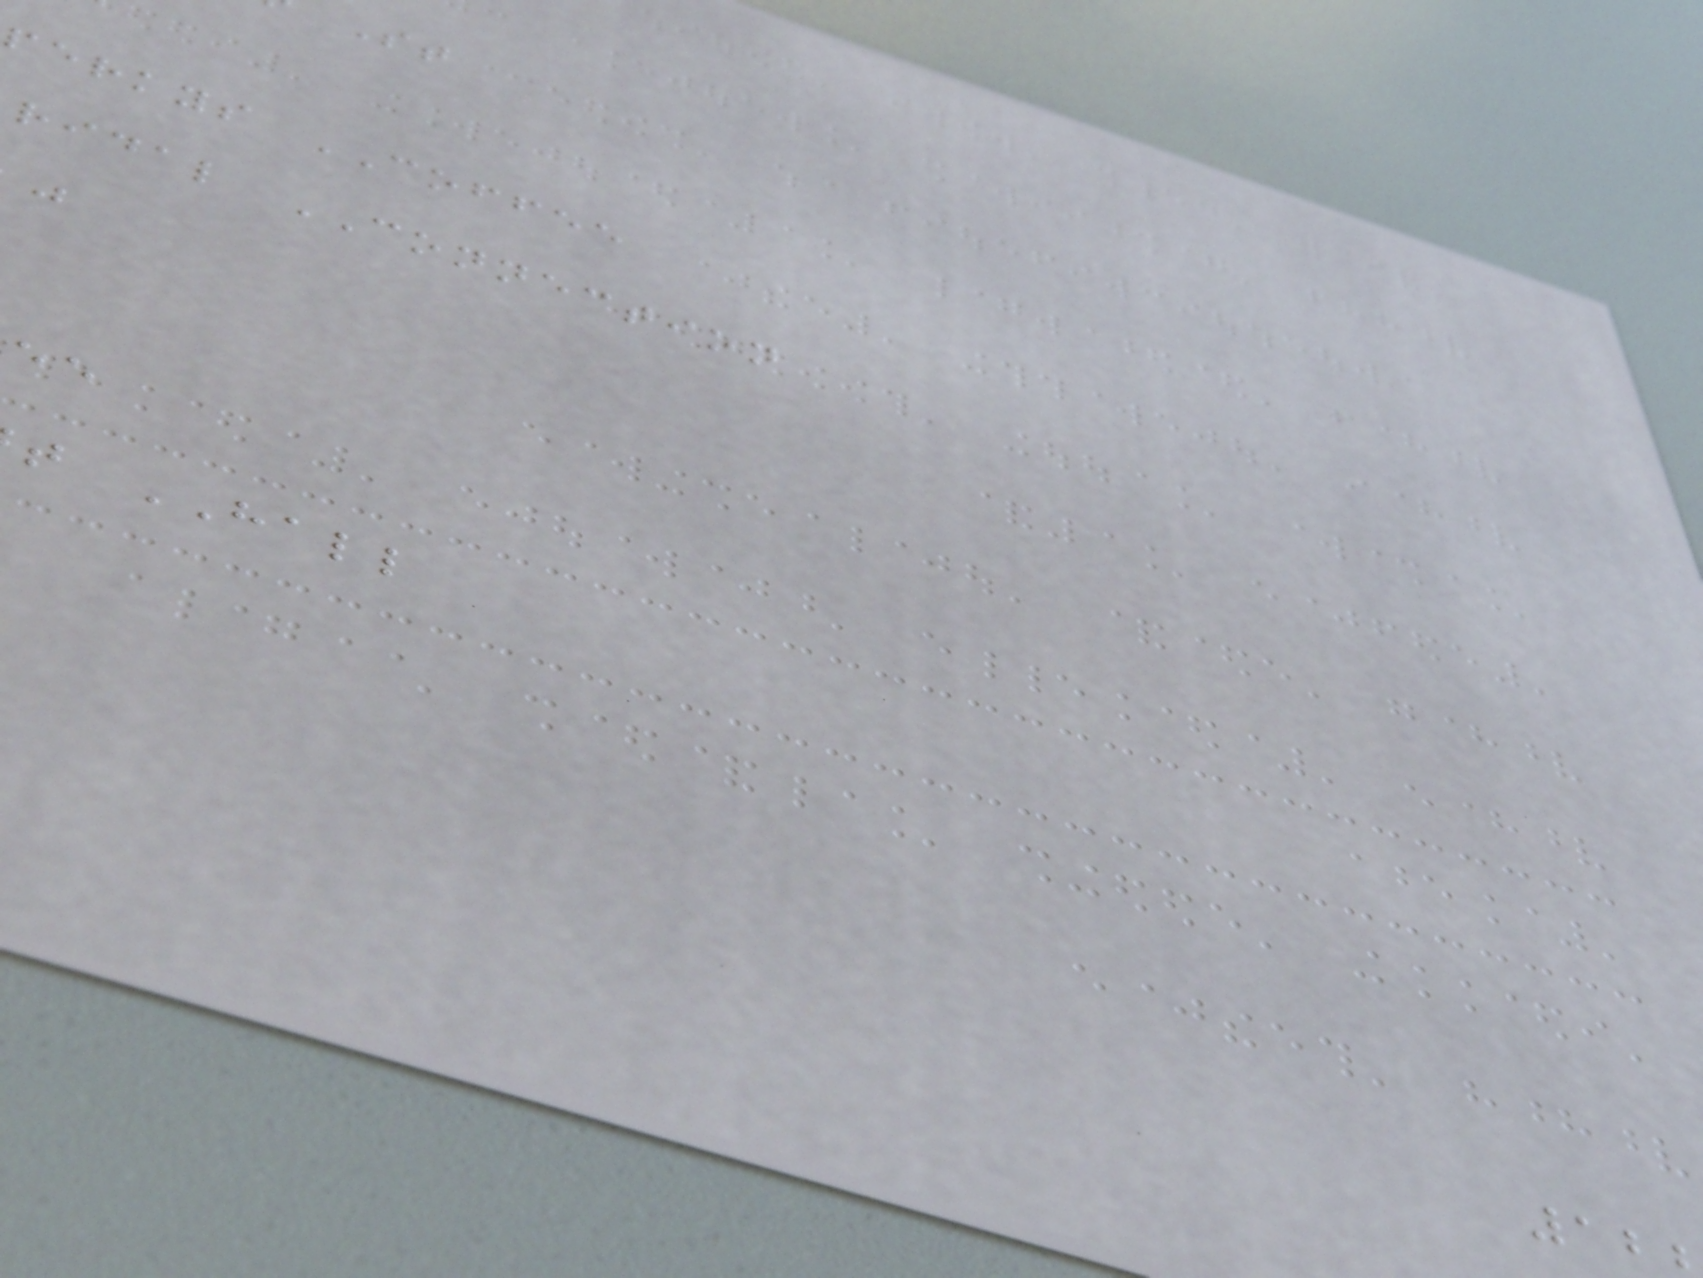perkys COFFEE
ridal CONNECTION
t HALL
